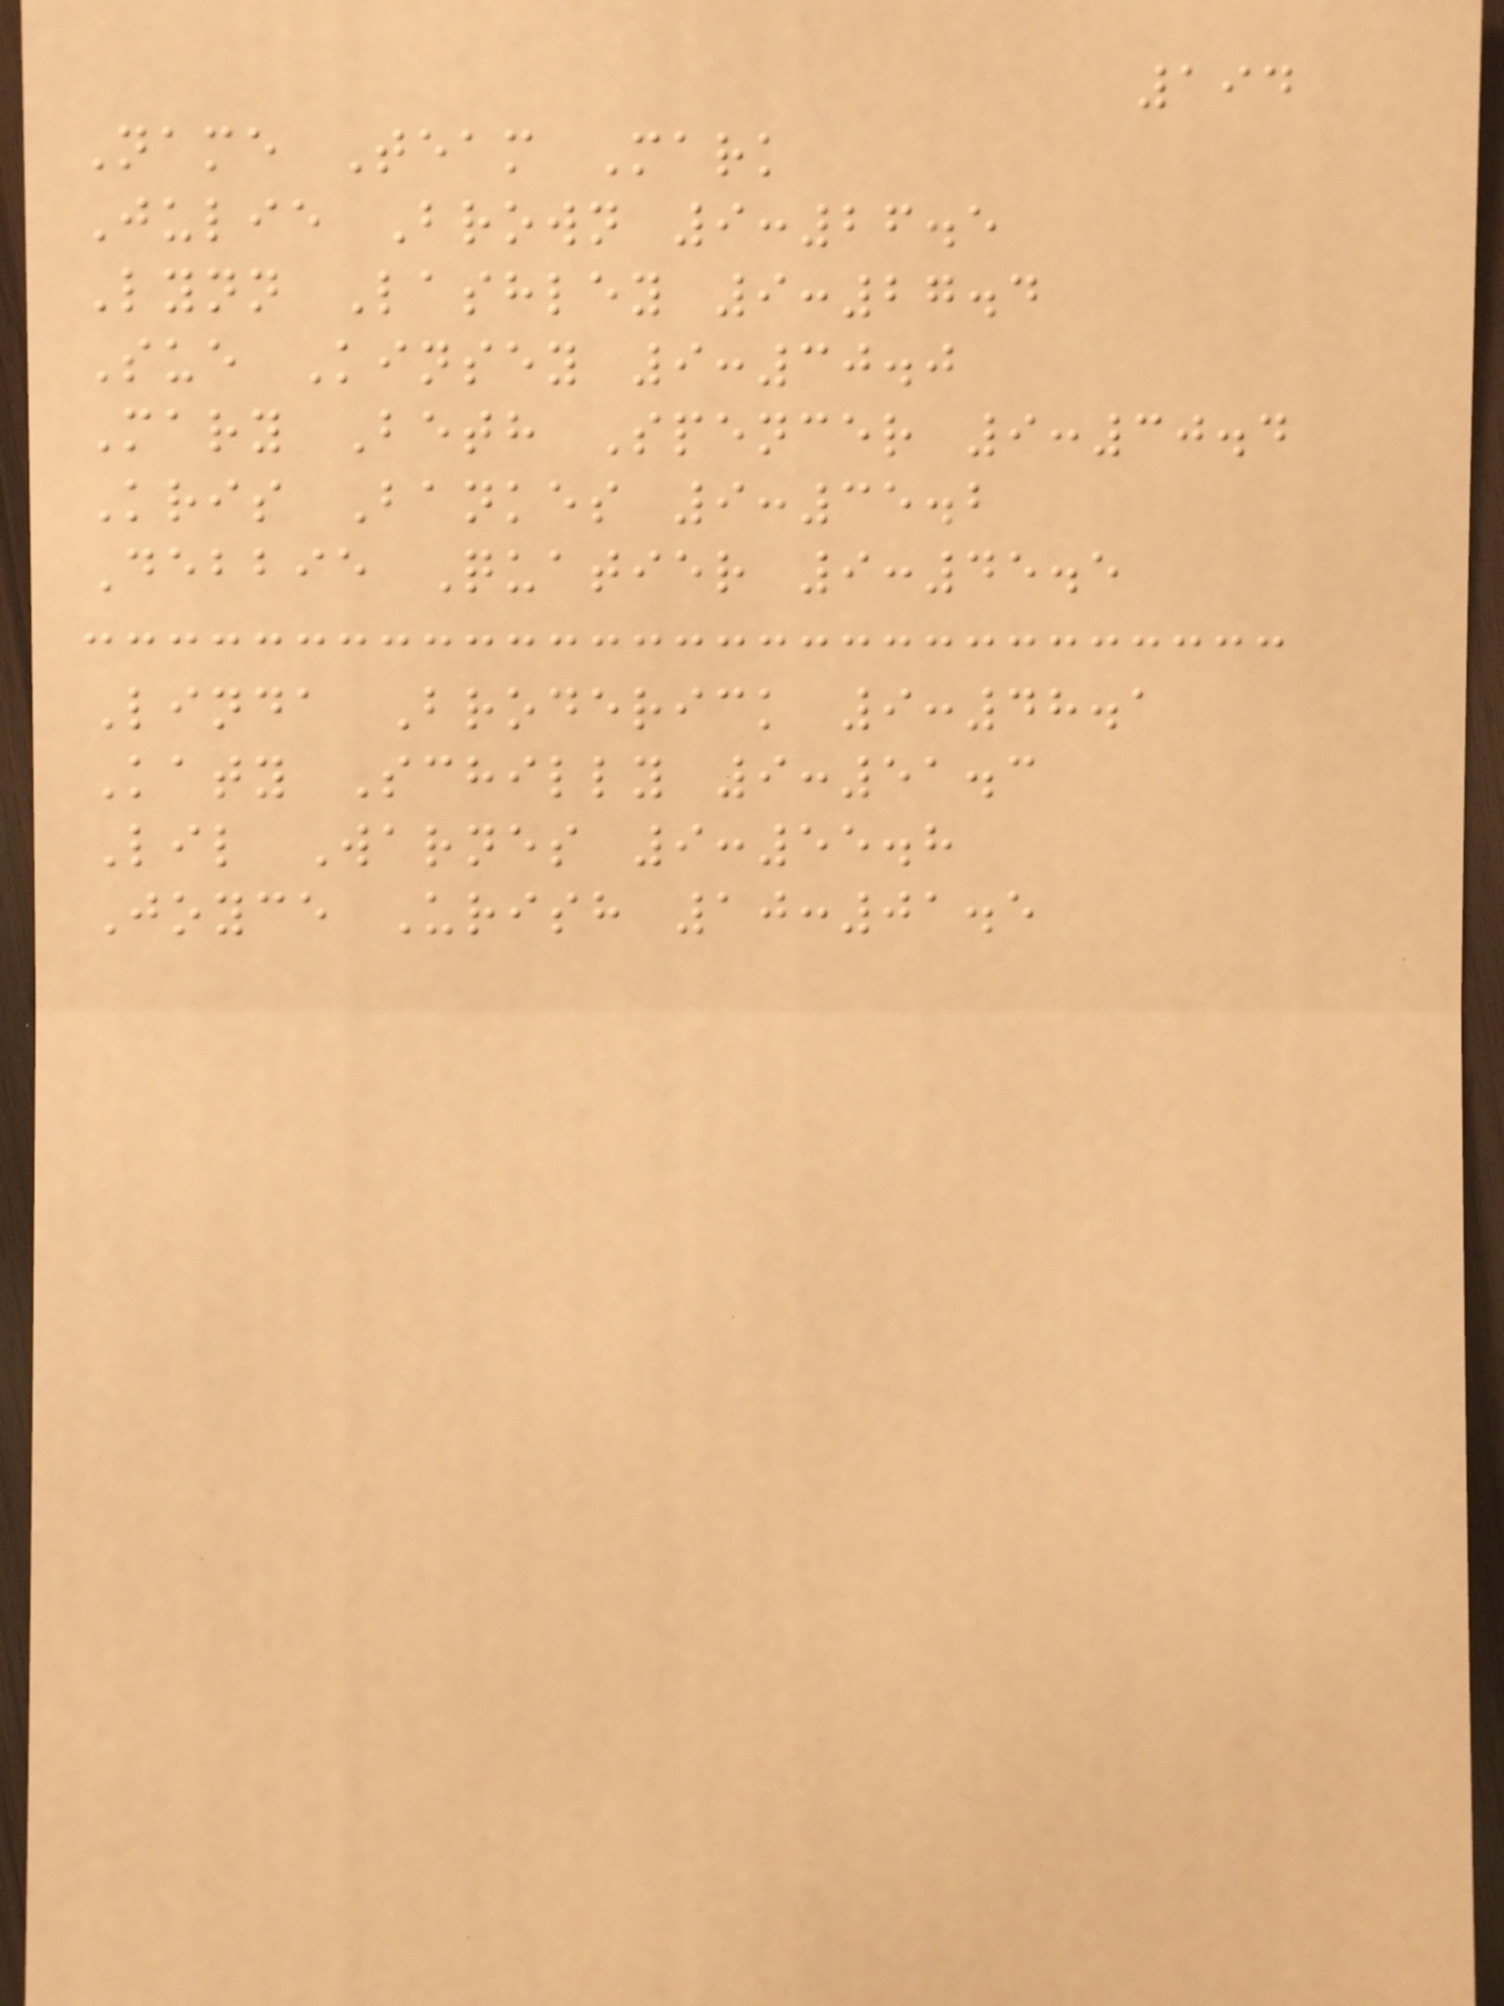194
Name Team Mark
Julie Brown 9:26.5
Lynn Lashley 9:27.4
Sue Kinsey 9:30.0
Mary Beth Spencer 9:30.4
Kris Bankes 9:35.2
Debbie Quatier 9:45.5
Linda Broderick 9:48.1
Katy Schilly 9:51.3
Lil Warnes 9:55.8
Joyce Urish 10:01.5
